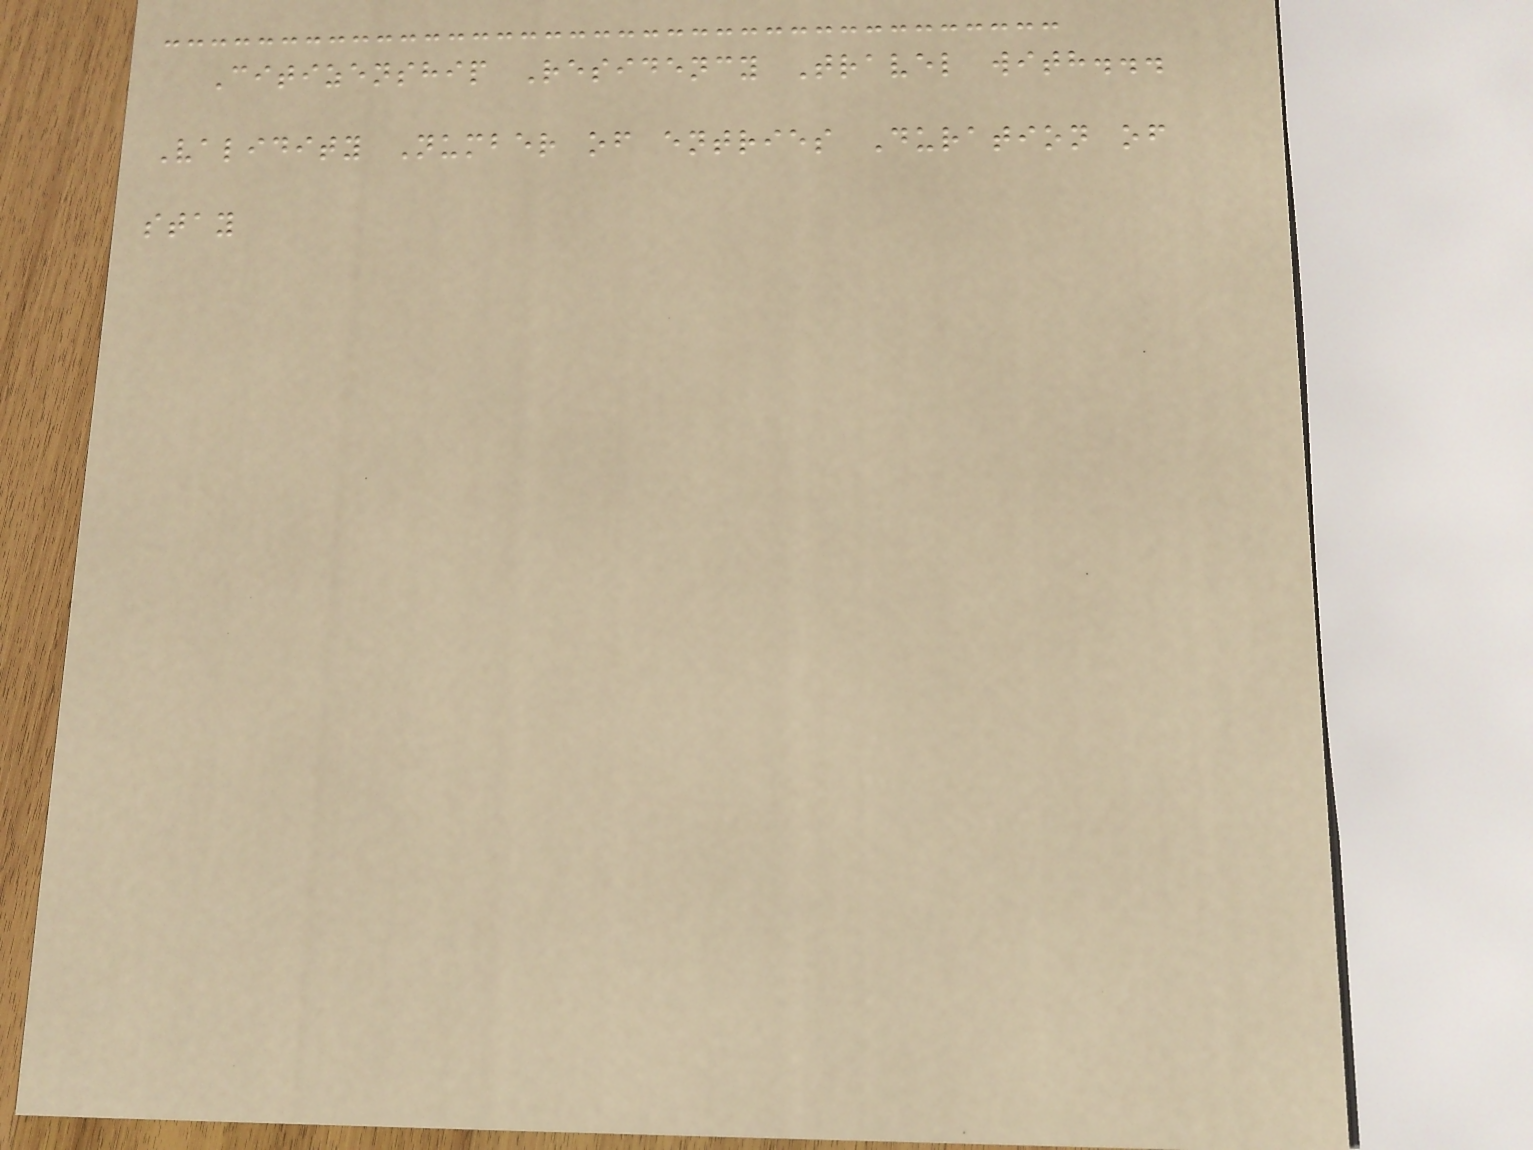Citizenship Residency Travel with...
Validity Number of entries Duration of
stay
